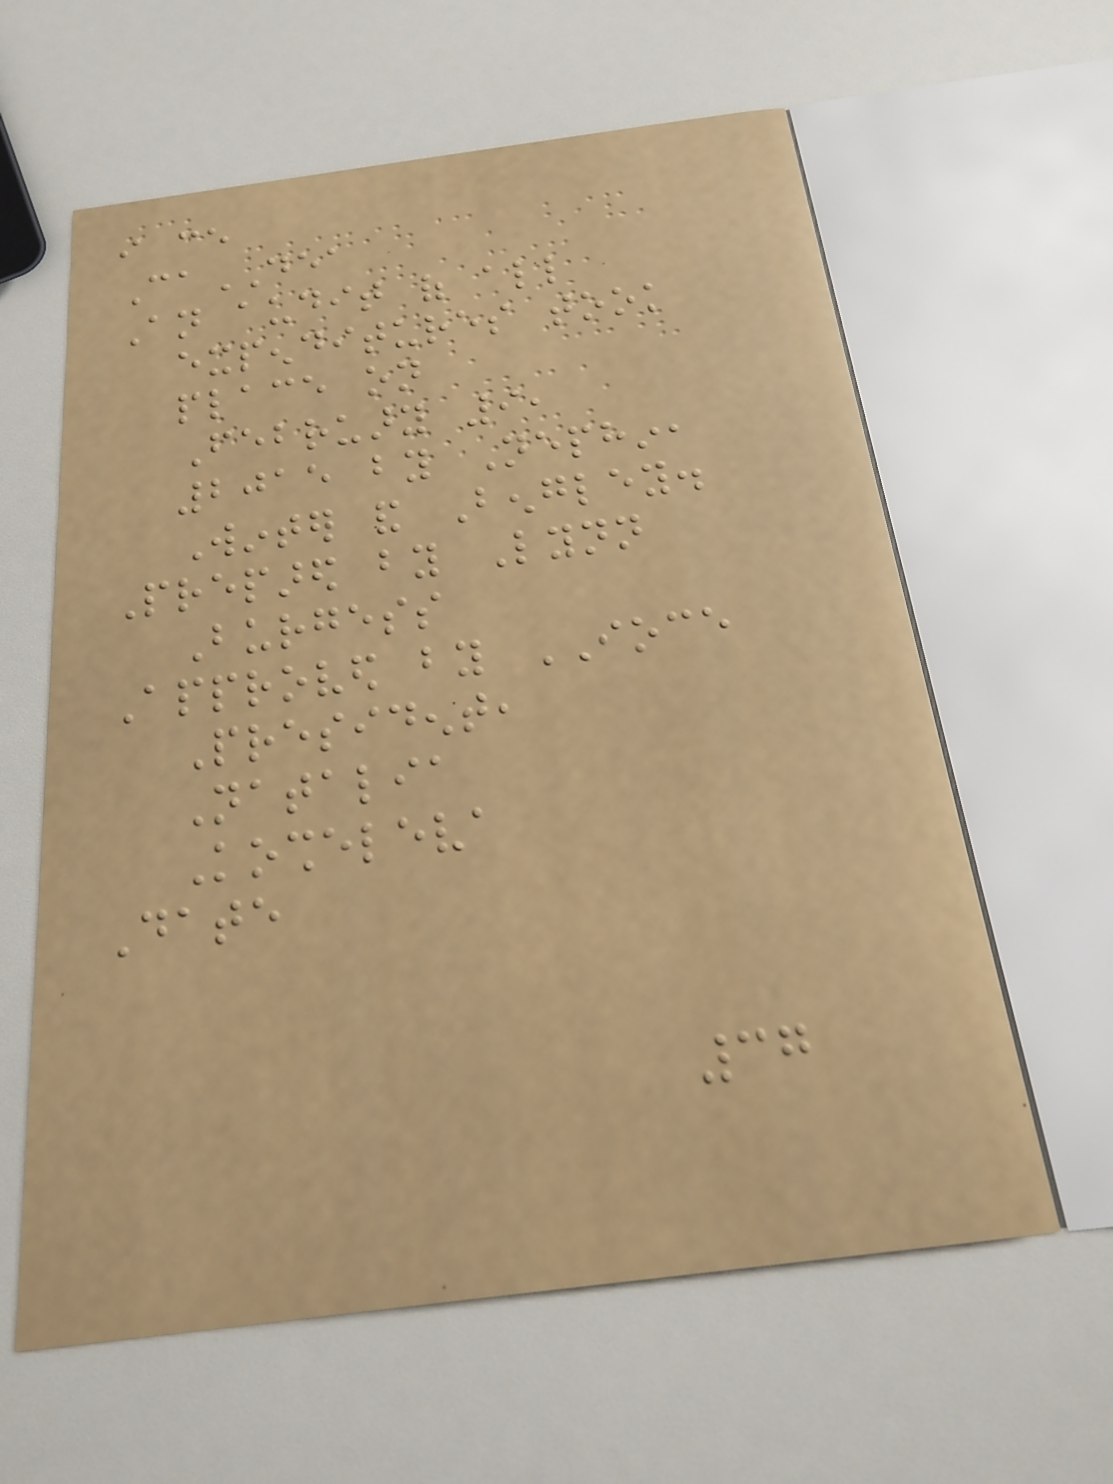i ce
CaDEA
An audit of all
expenditures took
place on
February 9,
2015 by Nephin,
Winter and Bengley.
Prepared by Lynn
Burgess
Approved by IOCE
President,
Natalia
Kosheleva
Date
37
